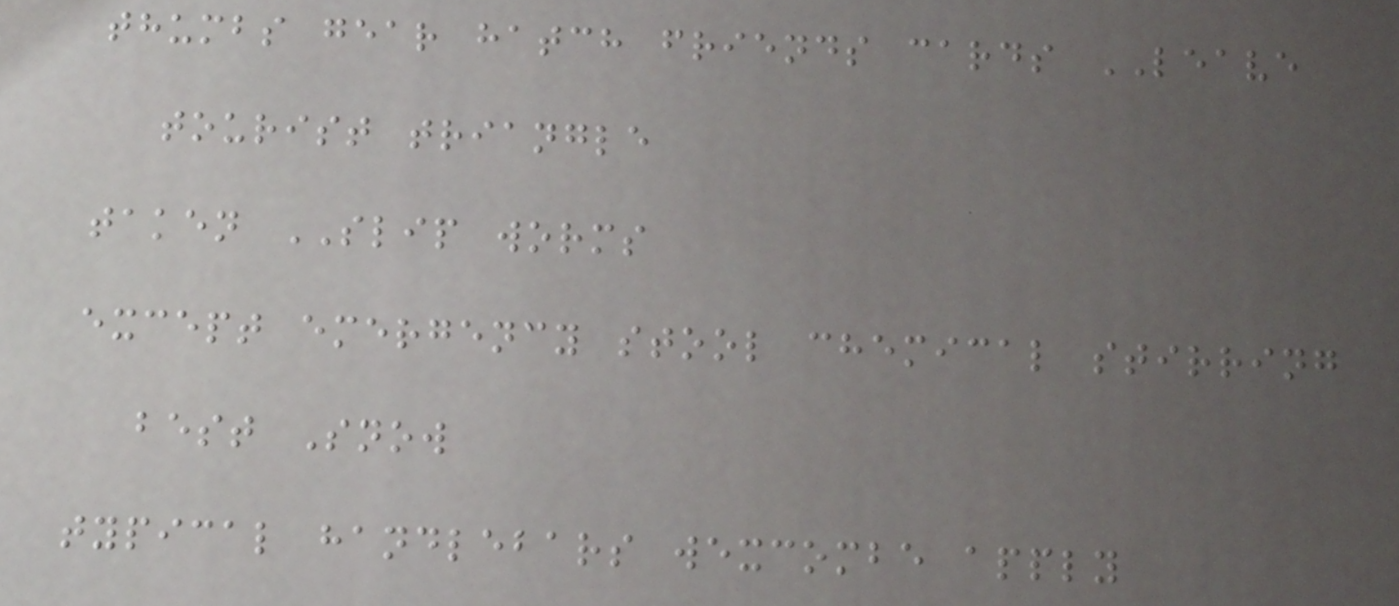thumbs gear hatch friends cards LEAVE
tourist triangle
taken SLIP worms
except emergency stool chemical stirring
best Snow
typical handlebars wexcombe apply
